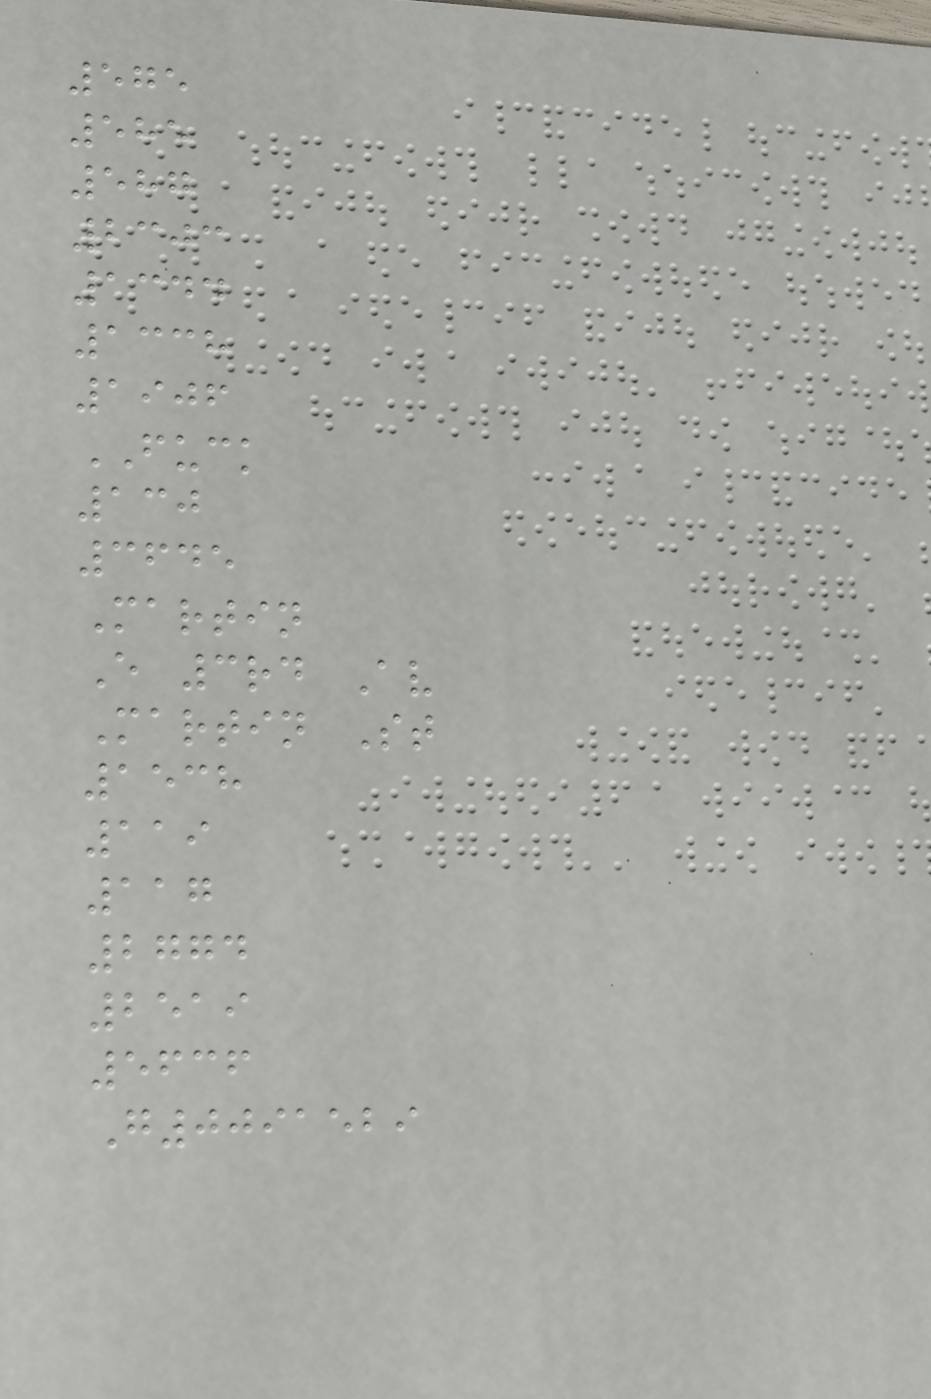575
585
587
2303
1344
1338
1906
FUCK
130
3645
Martin
E 3rd Av
Martin St
1538
119
117
2774
2519
5636
G0091529
